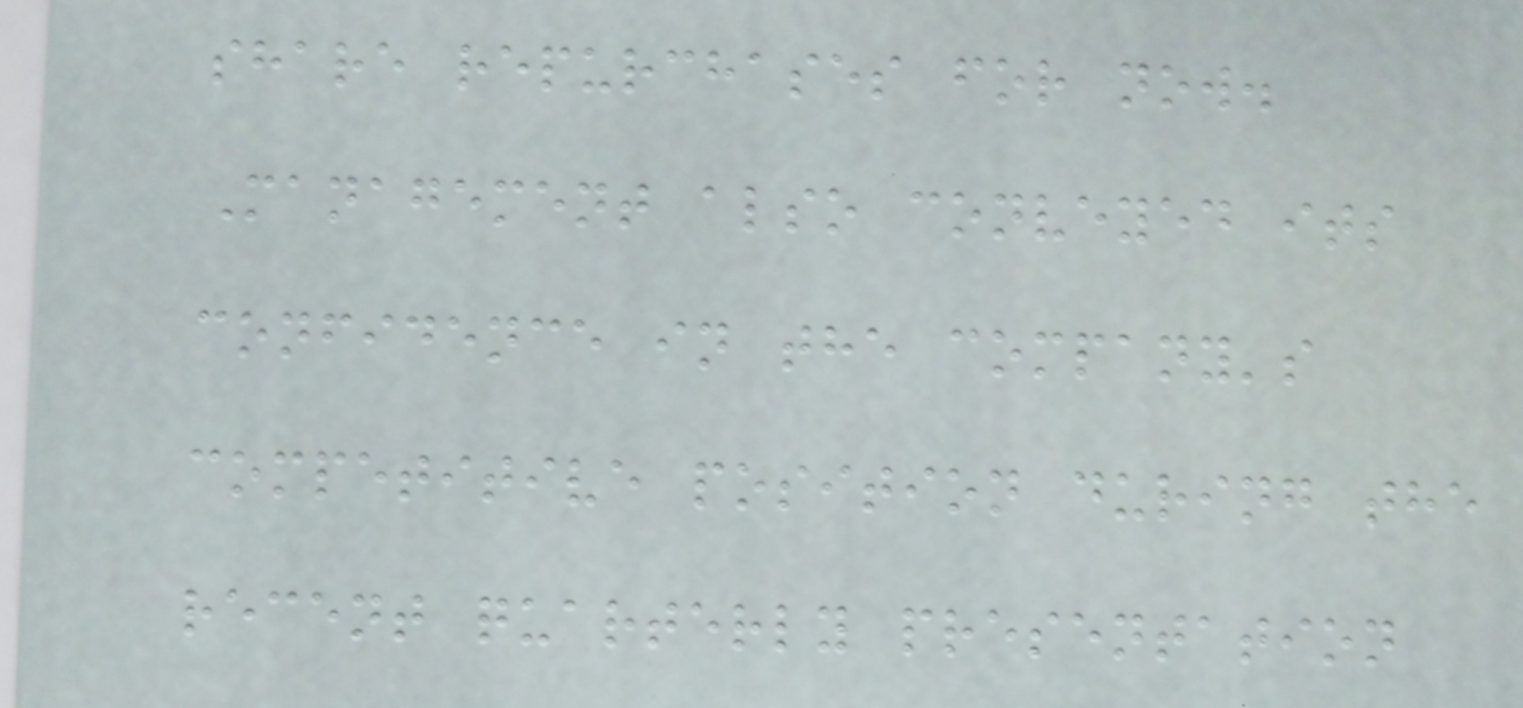share repurchases for now.
Management also conveyed its
confidence in the company's
competitive position during the
recent quarterly presentation
